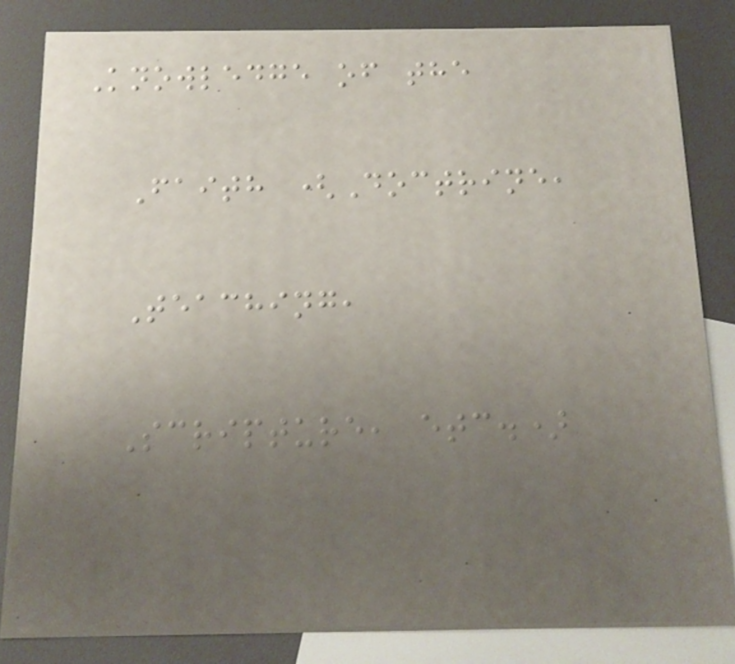Knowledge of the
Faith (Doctrine,
Teaching,
Scripture, etc.)
